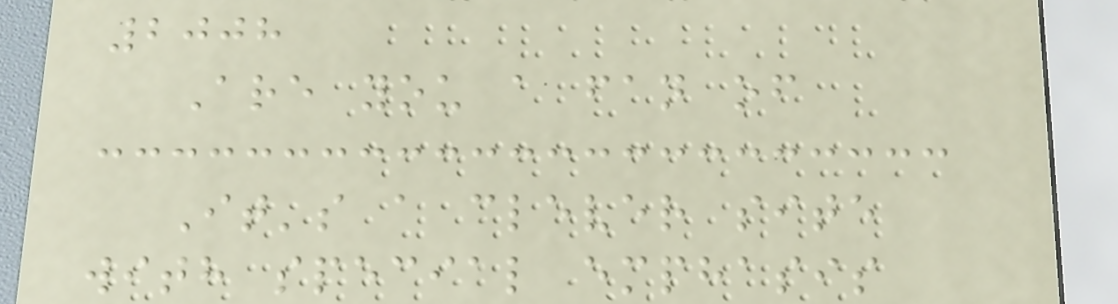2008
Are you a fan of
It's a clever site
with special emphasis
